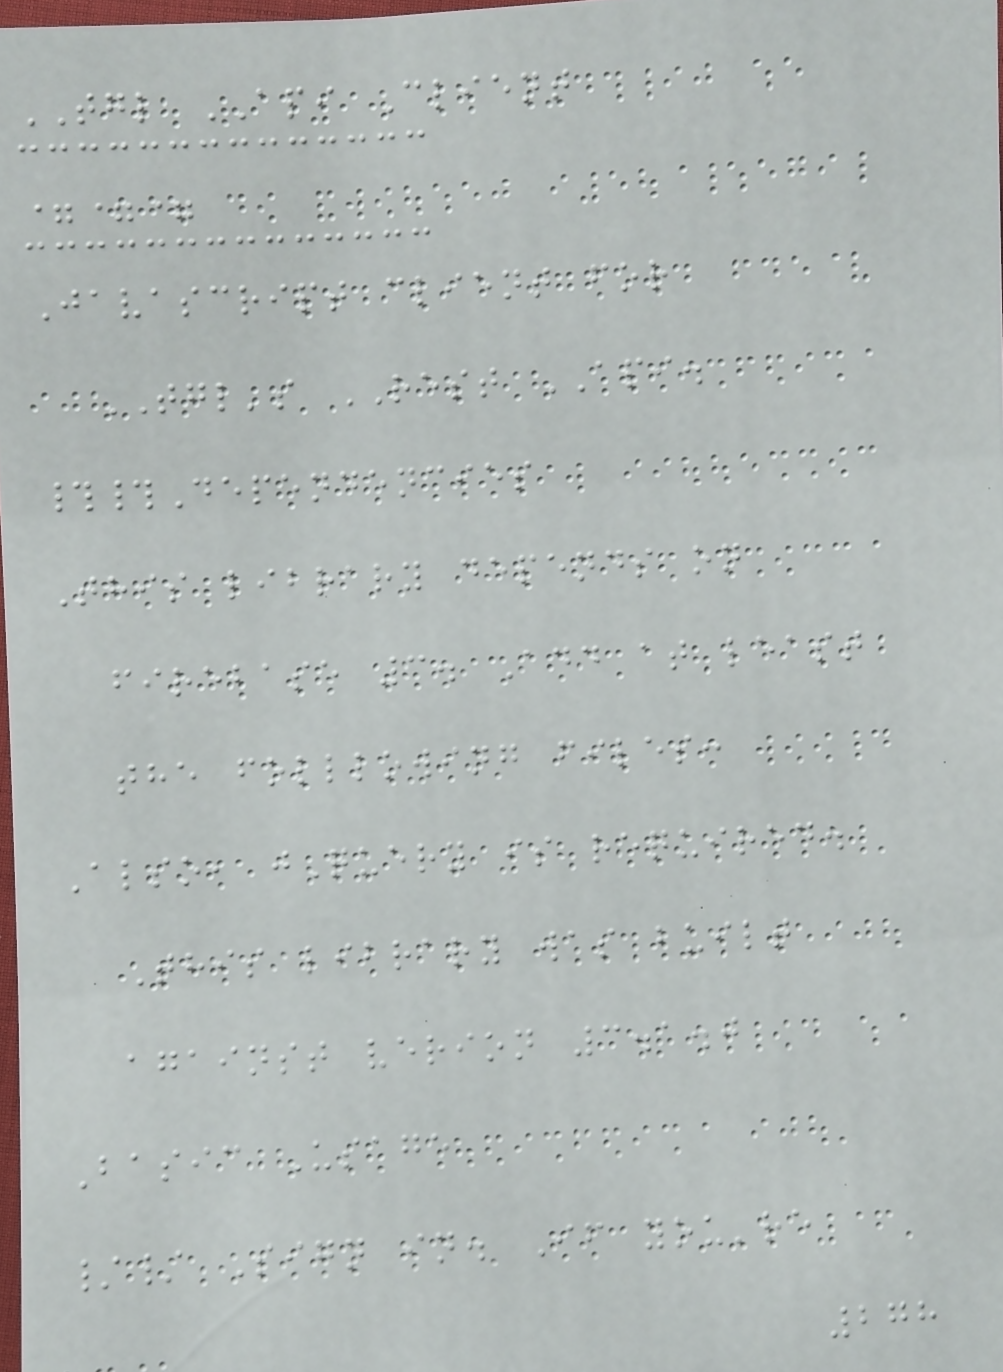TGL API Client
===
Javascript client for
TGL's REST API.
##Dependencies
This library depends on
firebase 3. Add at least
the folllowing files:
Also, jQuery is required.
This library was built
against verion 3.1.0
Basic Usage
// Sign in. If you're
278
